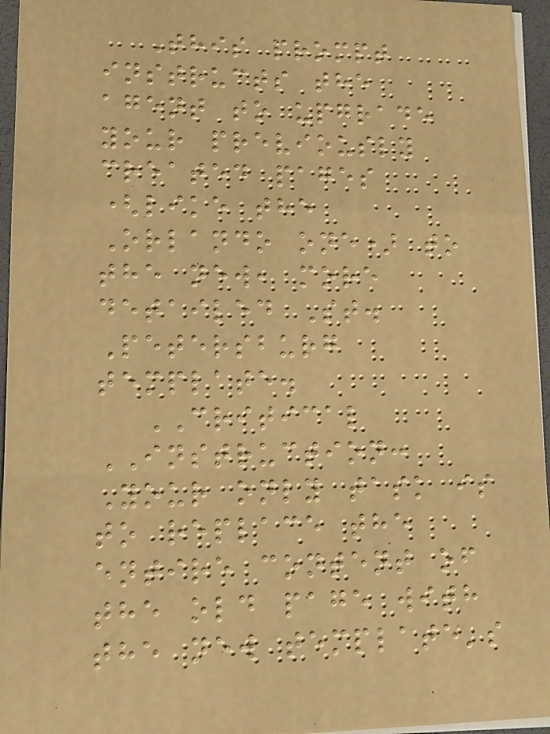This prompt
instructs the
agent to upgrade
your previously
created pages
(like the
Orlando one) to
the new, more
detailed St.
Petersburg
template.
CRITICAL
INSTRUCTION:
Your only task is
to replace the
entire content of
the old page with
the new template's
